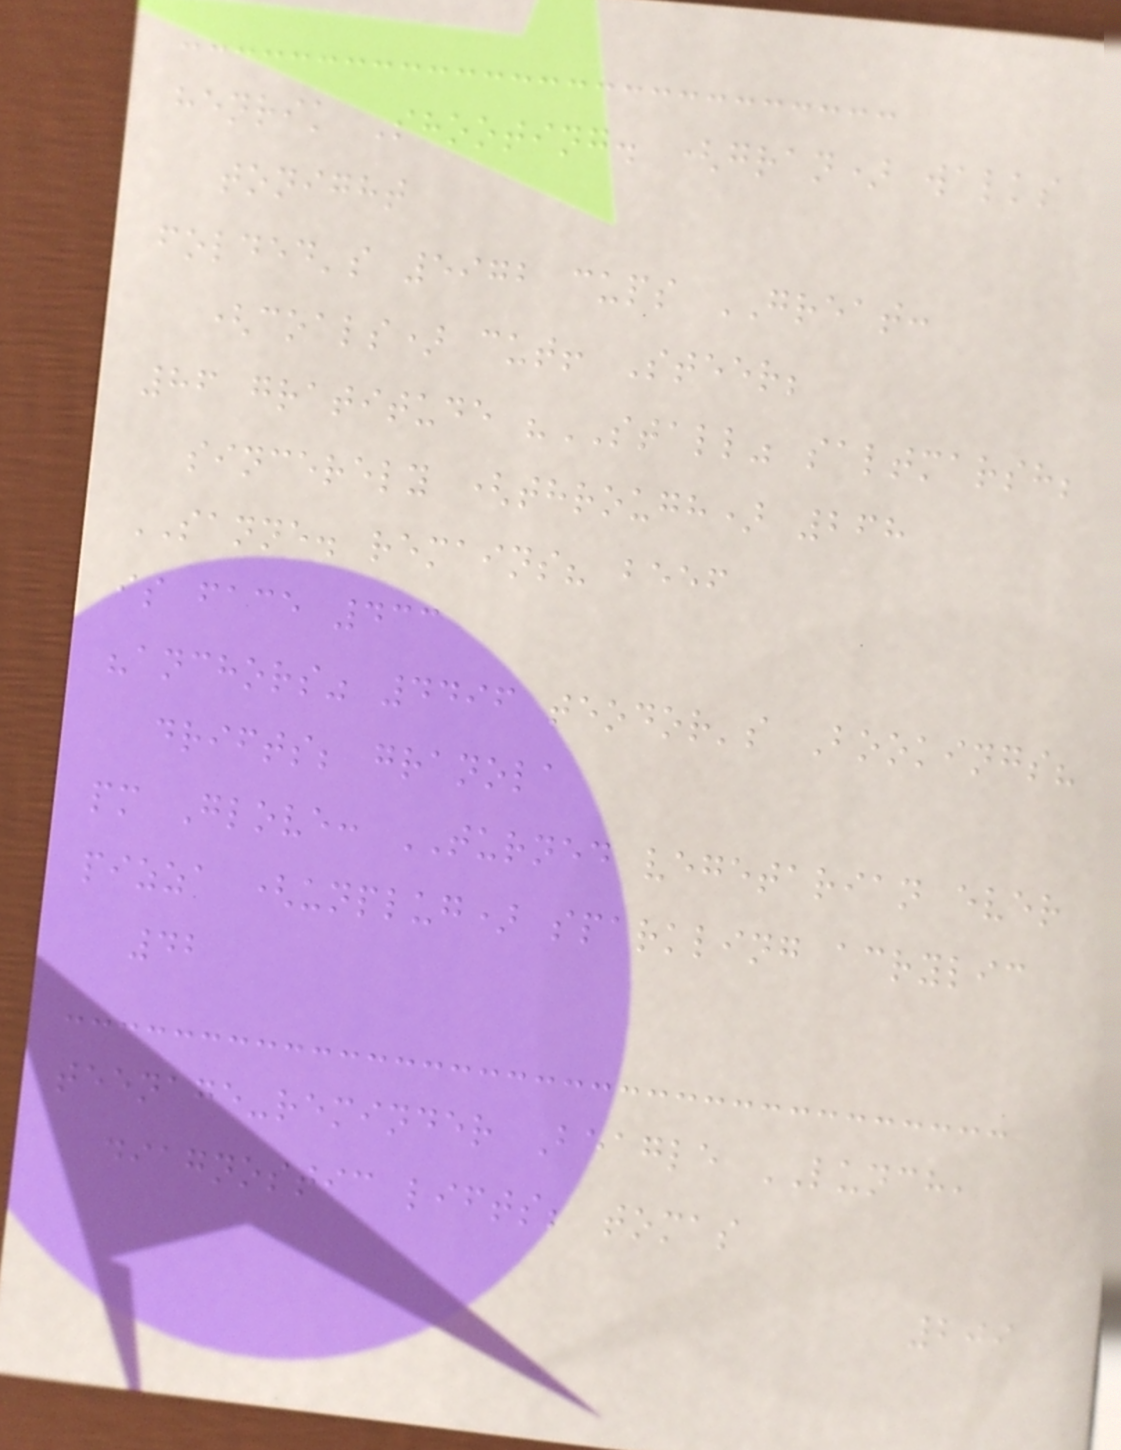henrik Shooting. (gran) walks
tonight
folded's 5972 cups GREAT:
(coals) cut! Steer;
86 gratitude "STALL" saltmarsh;
sincerely (through) 268
SANNE. remains? beef
is face 433
"anchors" 4496 teodor's Bookings?
drifts; granola
pm Glove: TURNED vegetarian ever
pizza (unplug) sparkling acrylic
42
teenage-reminder Beagle LUNCH,
diagnostic lifts; tomas
209
